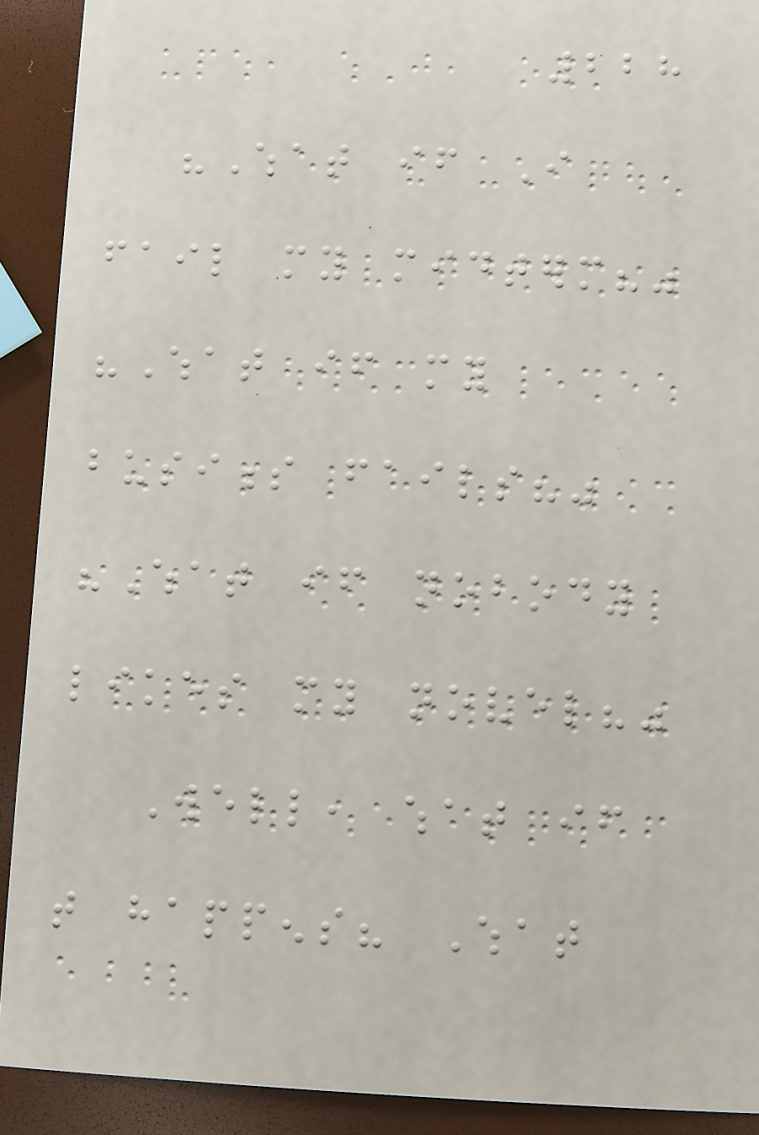228
"What if I
fail my midterm?"
"What if my
business fails?"
"What if nobody
likes my novel?"
Well, what if
that happens? What
